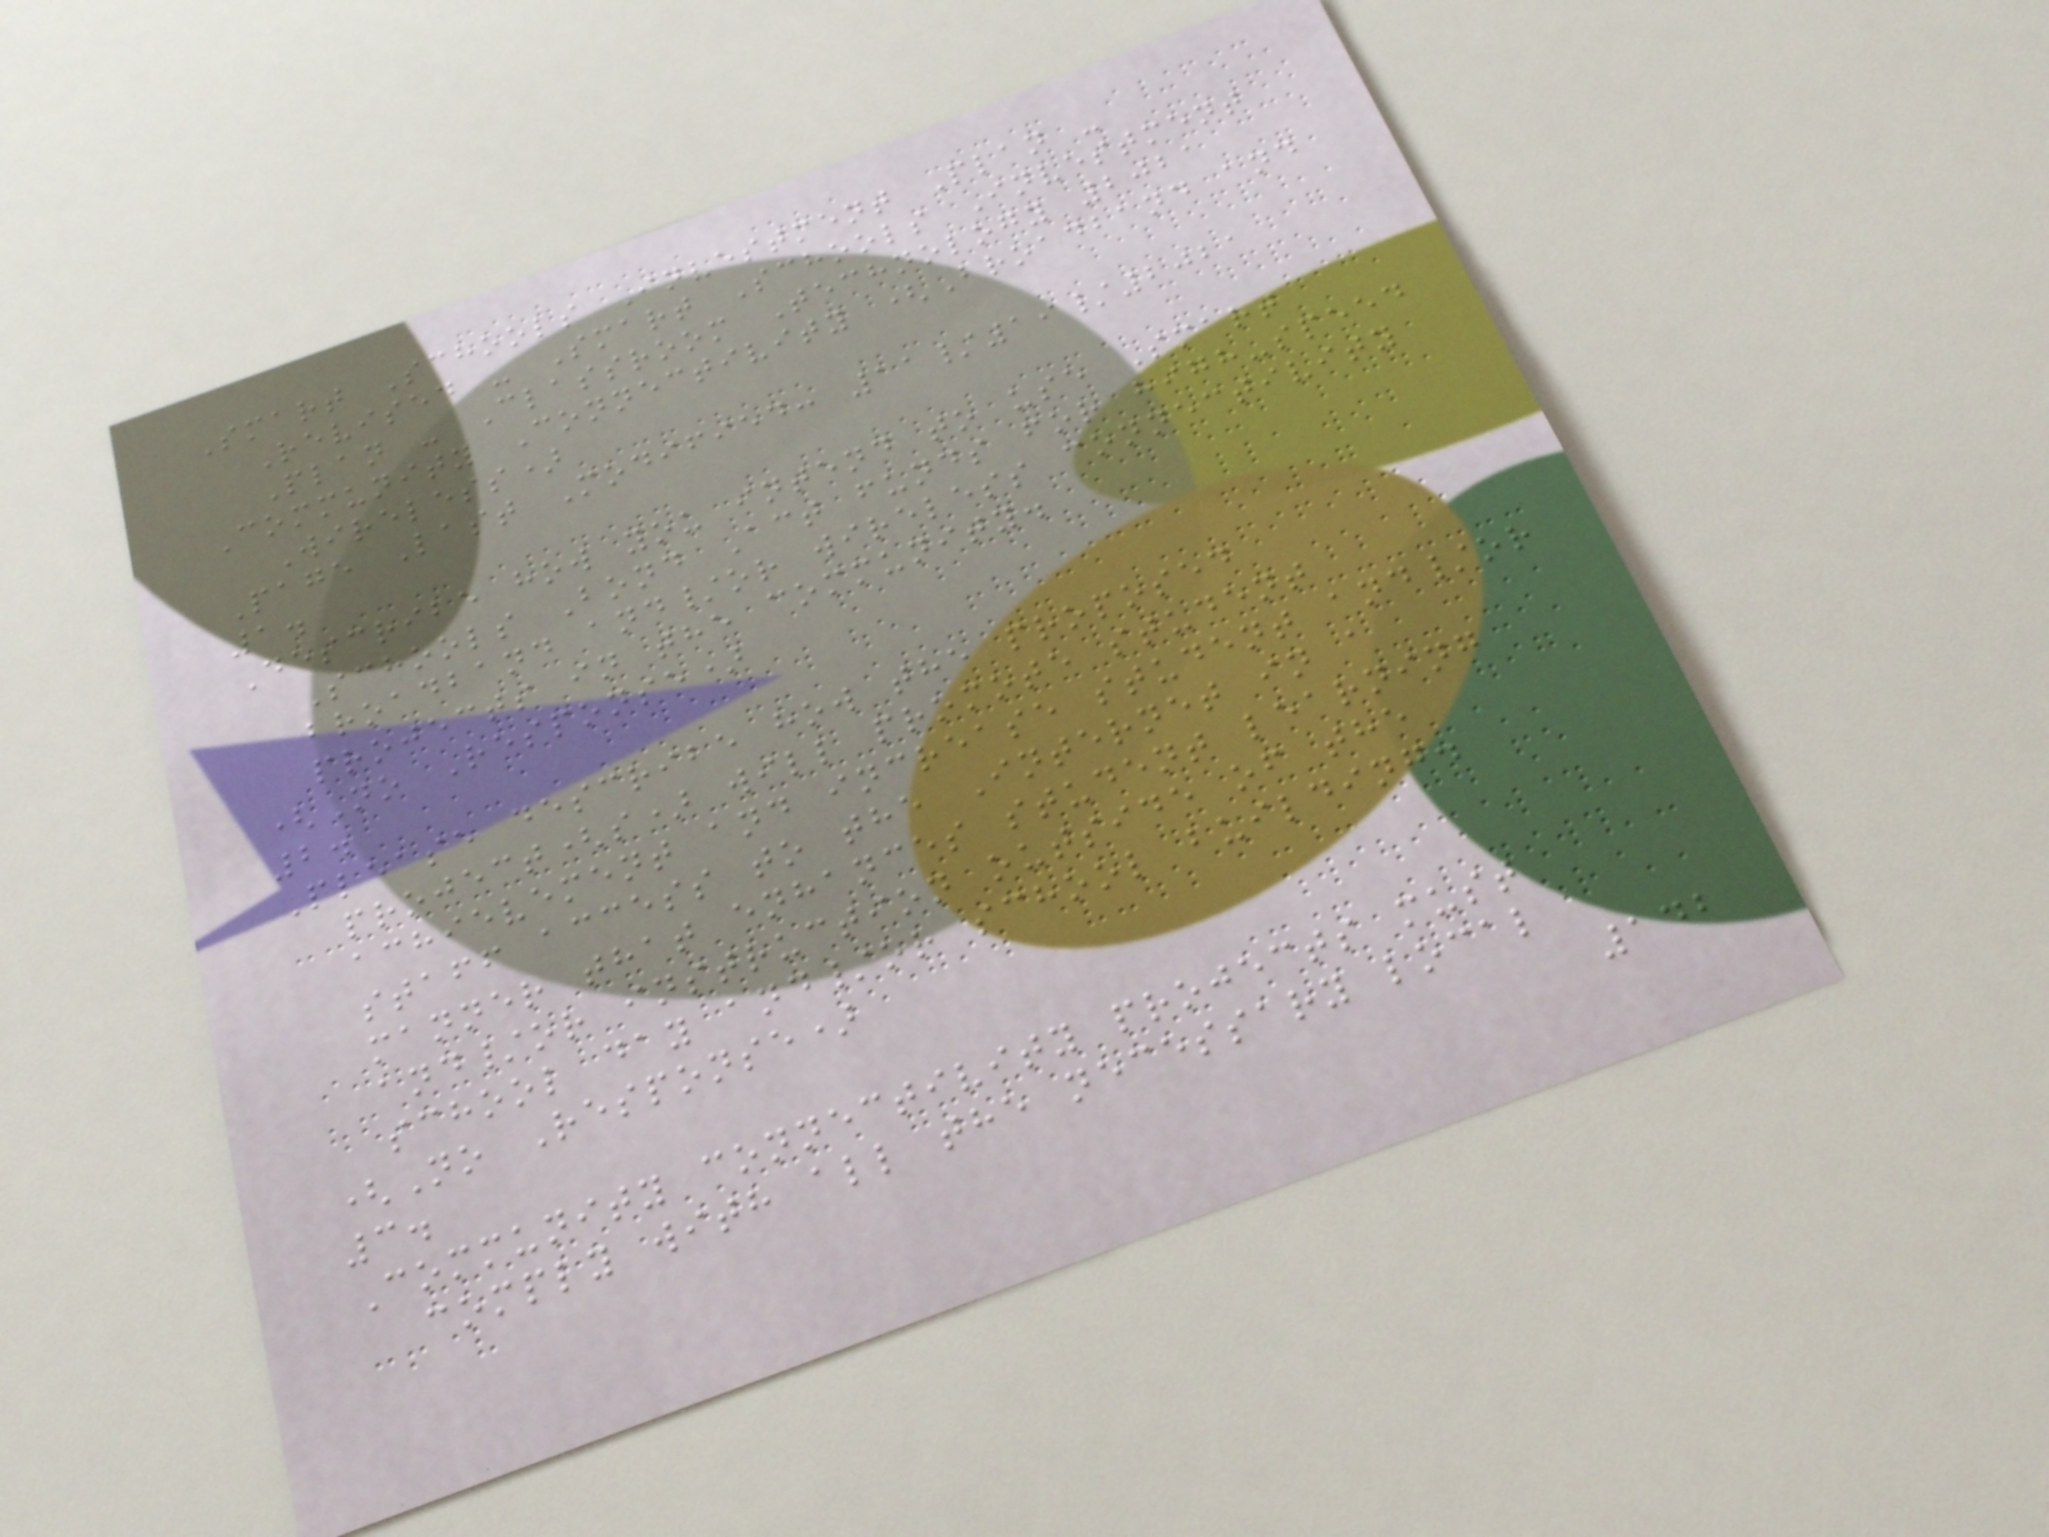Smart Schools Investment Plan -
Revised - Smart Schools Investment
Plan - Classroom Technology 2021
Community Connectivity (Broadband and
Wireless)
Page Last Modified: 11/19/2021
1.
Describe how you intend to use Smart
Schools Bond Act funds for high-speed
broadband and/or wireless connectivity
projects in the community.
(No Response)
2.
Please describe how the proposed
project(s) will promote student
achievement and increase student and/or
staff access to the Internet in a
manner that enhances student learning
and/or instruction outside of the
school day and/or school building.
(No Response)
3.
Community connectivity projects must
comply with all the necessary local
142
